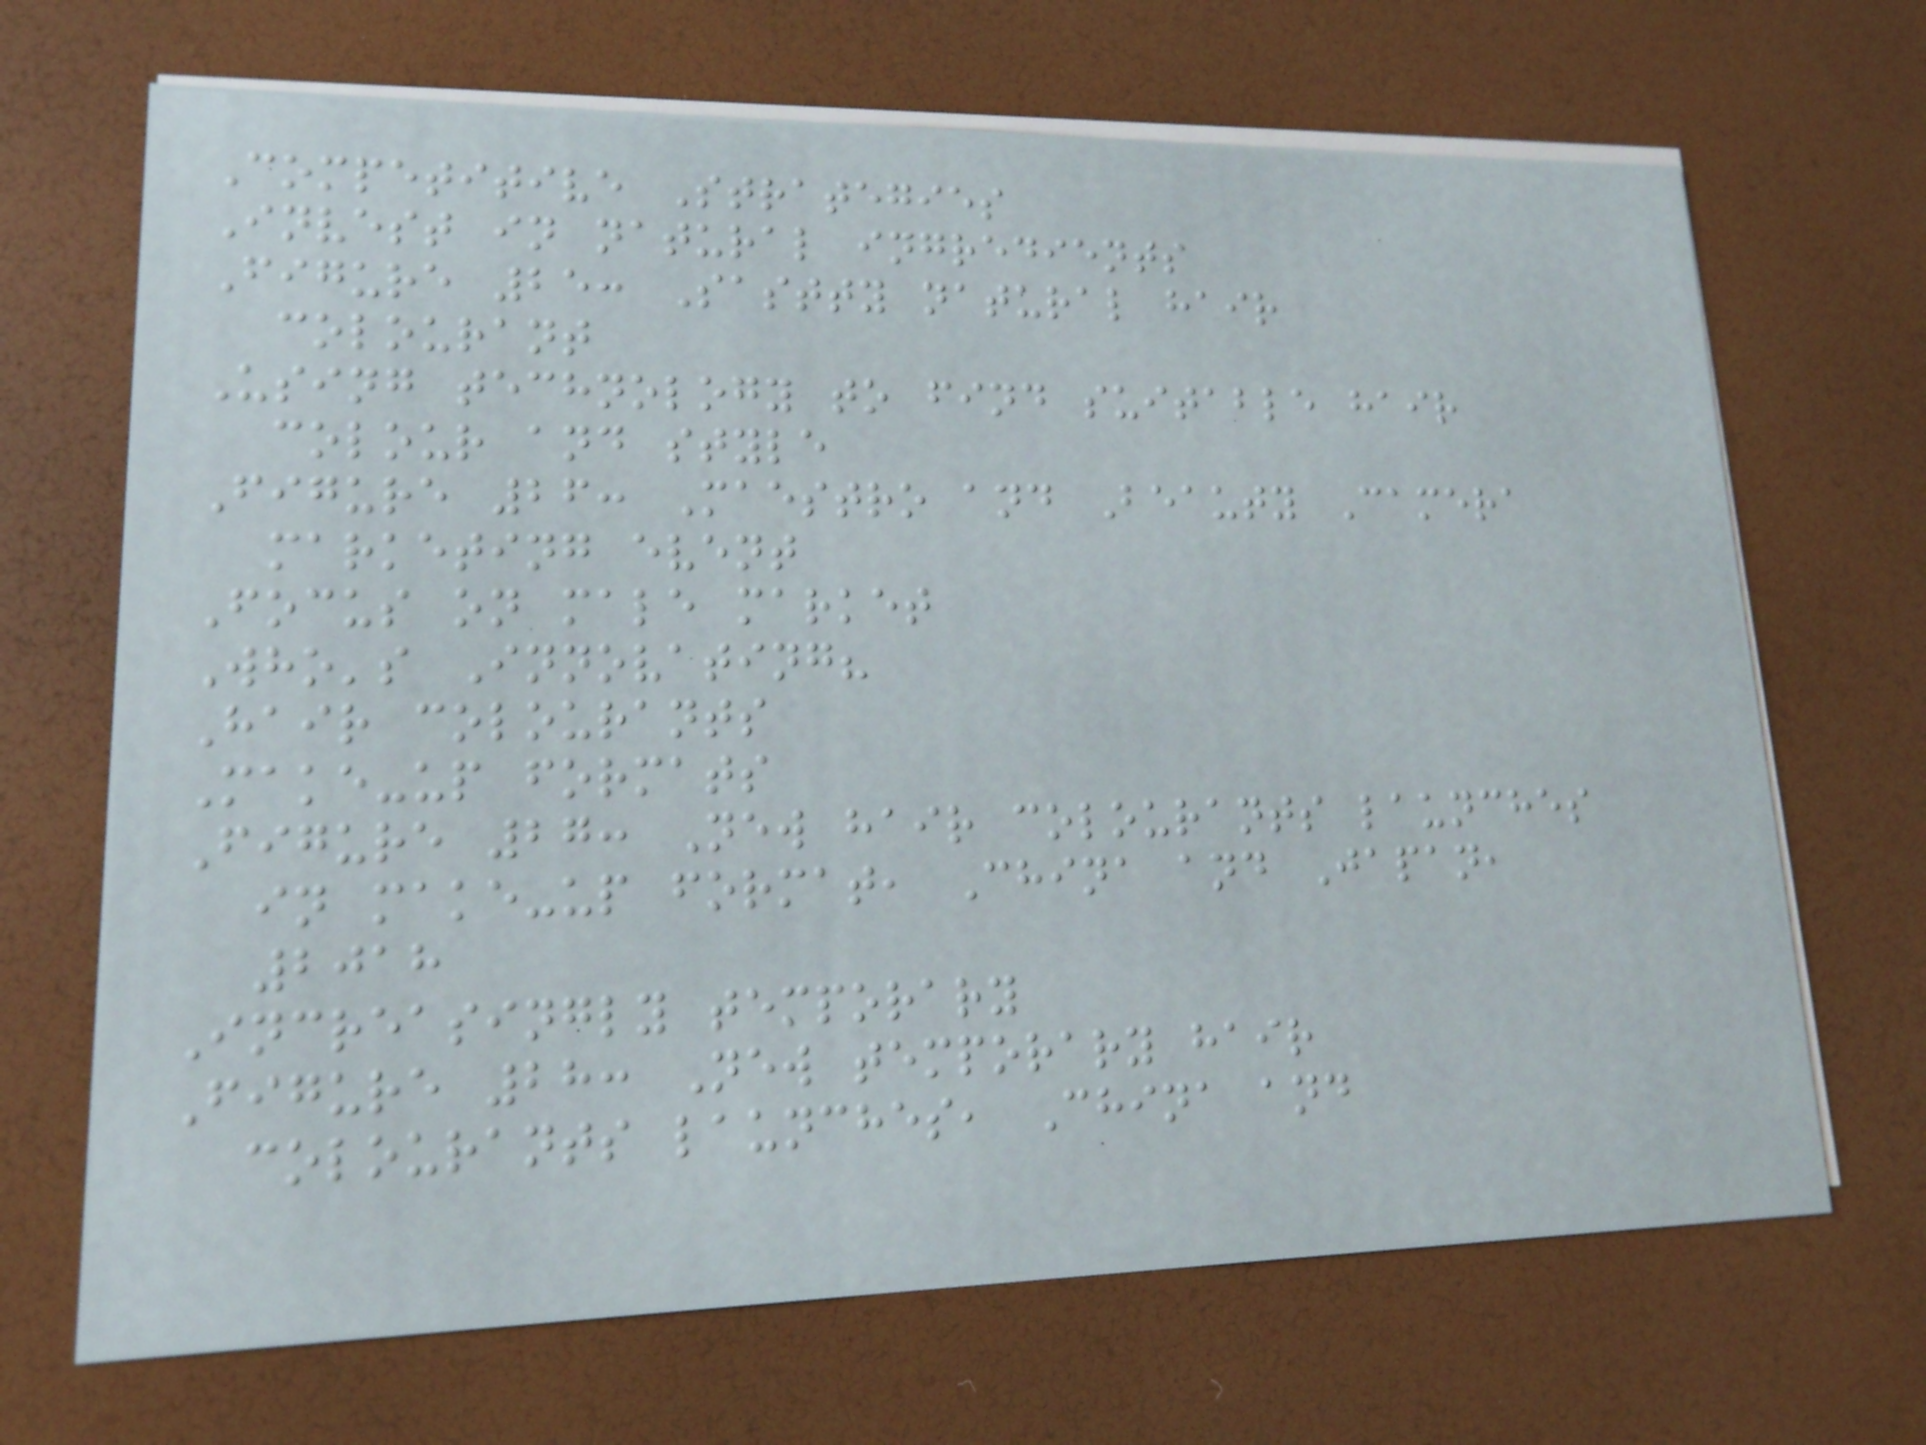Competitive Strategies
Invest in natural ingredients
Figure 25: Sastty natural hair
colourant
Using technology to find suitable hair
colour and style
Figure 26: Maestro and Beauty Camera
marketing event
Focus on male market
Who's Innovating?
Hair colourants
Make-up formats
Figure 27: New hair colourants launches
in make-up format, China and Japan,
2018
Increasingly temporary
Figure 28: New temporary hair
colourants launches, China and
